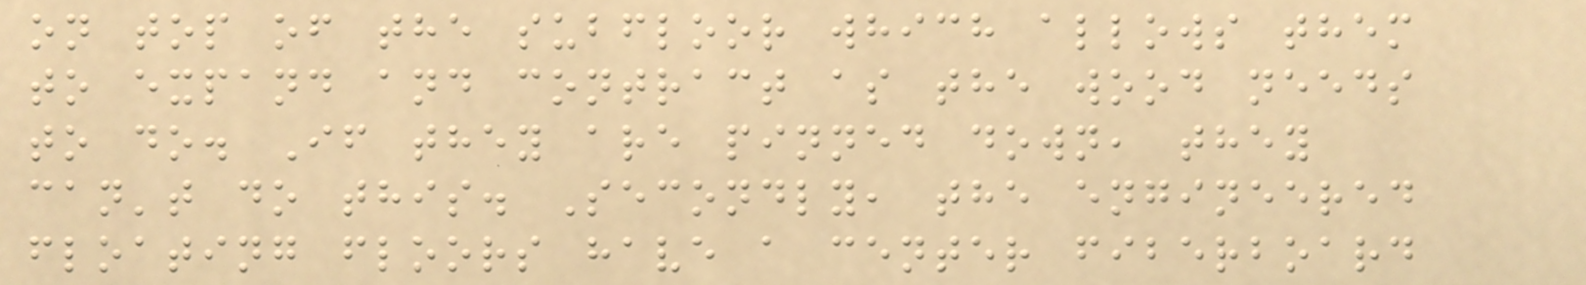on top of the subfloor which allows them
to expand and contract as the wood needs
to do. If they are pinned down, they
can't do this. Secondly, the engineered
floating floors have a center fiberboard
